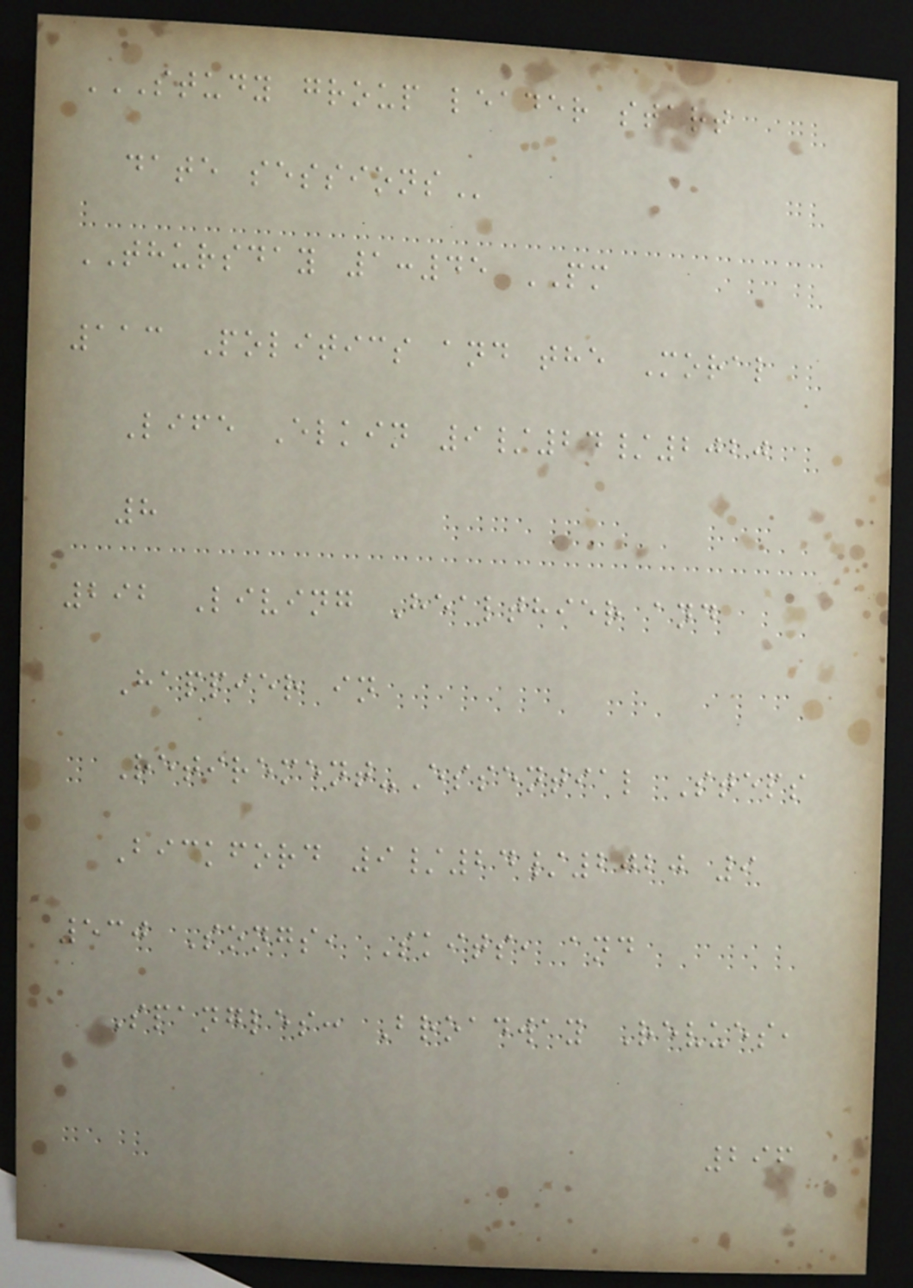STUDY GROUP LEADER START
DATE SESSIONS
THURSDAY 1:45 PM
113 Politics and the Moral
Life Elkin 9/24/2020
8
292 Living Healthier and
Happier in
Retirement-Essential Steps
Bickford 9/24/2020 9
530 Songs, Skits, and
Spangles: Broadway Revues,
296
